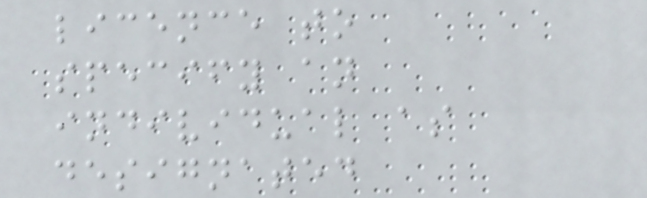licence to
specify an
individual as
designated
